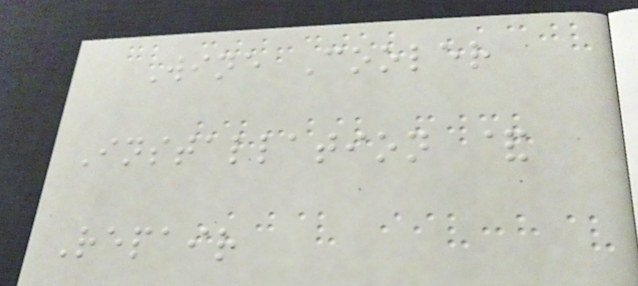Wine Cooler
Installation &
Repair
